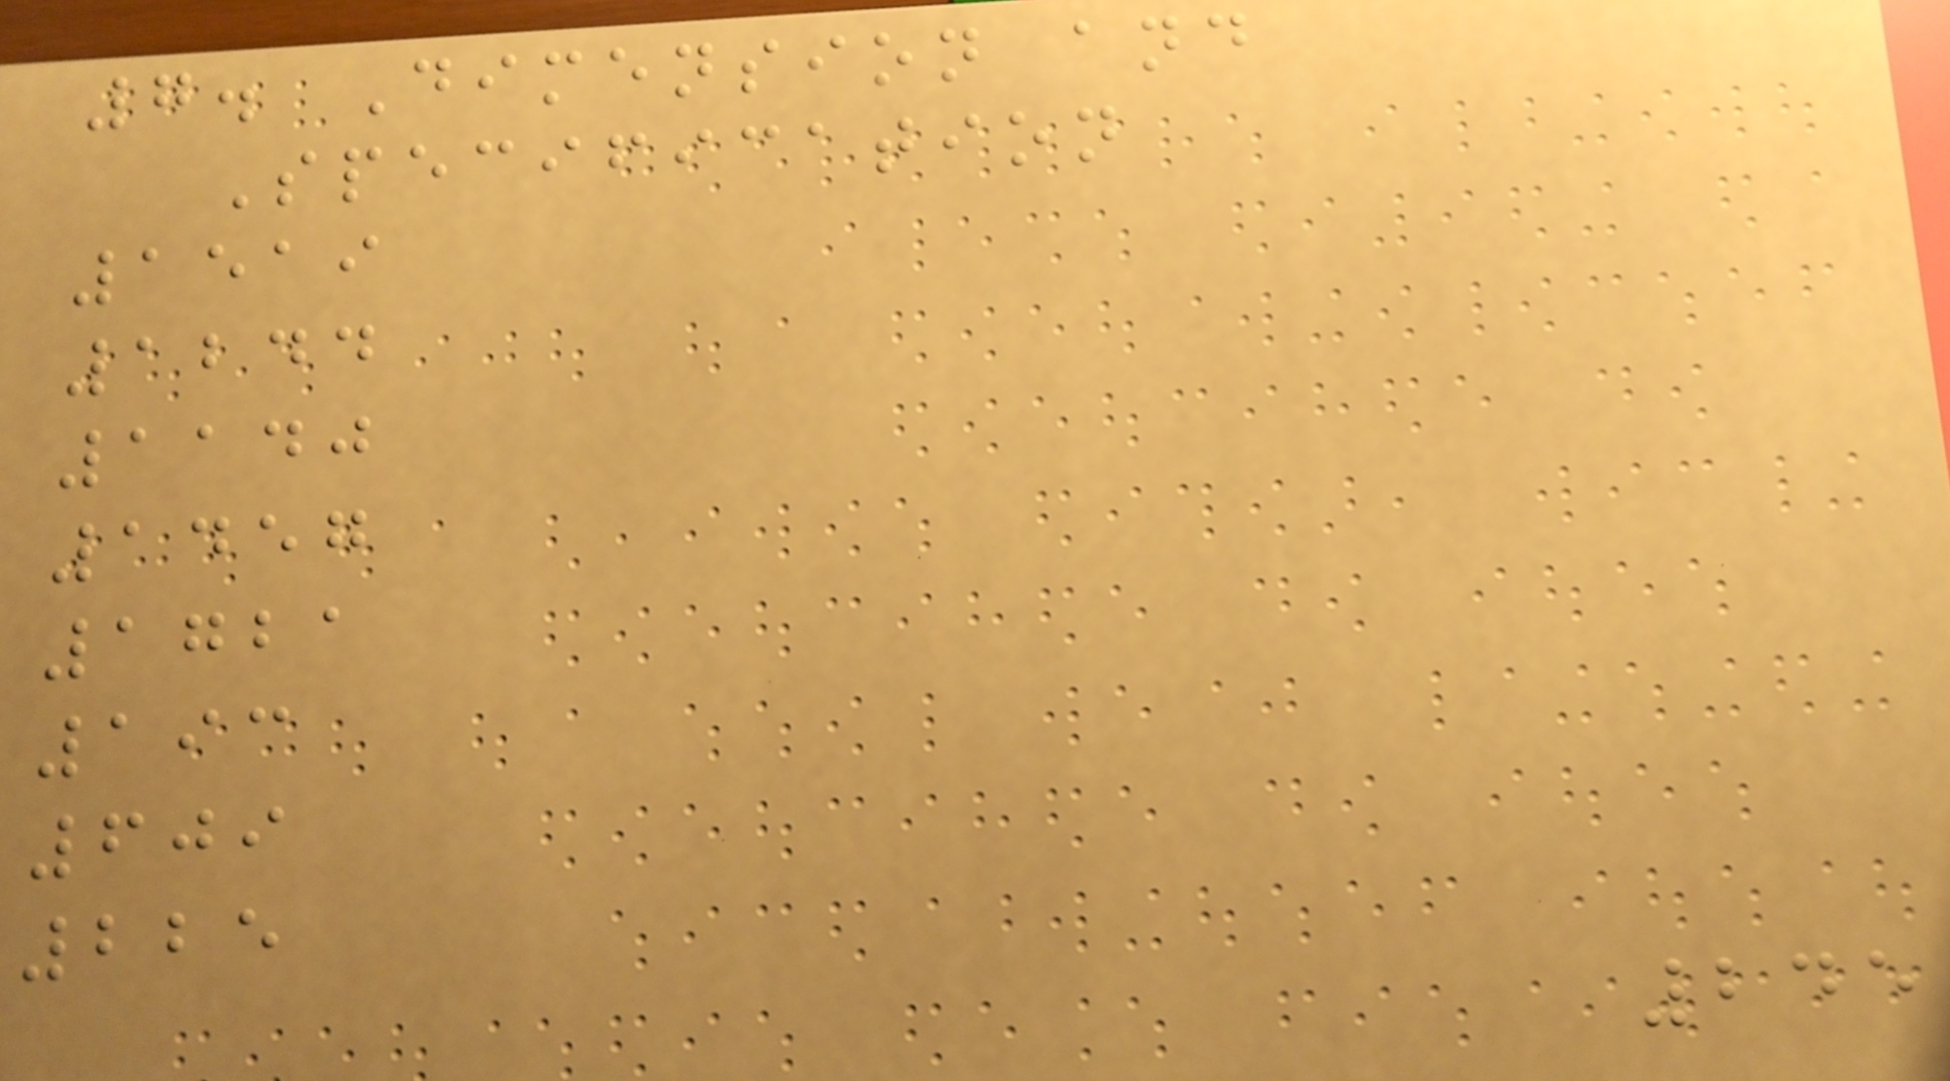7. Dimension and
Specification
1519
1244
1140
1457
1721
193
609
225
245
